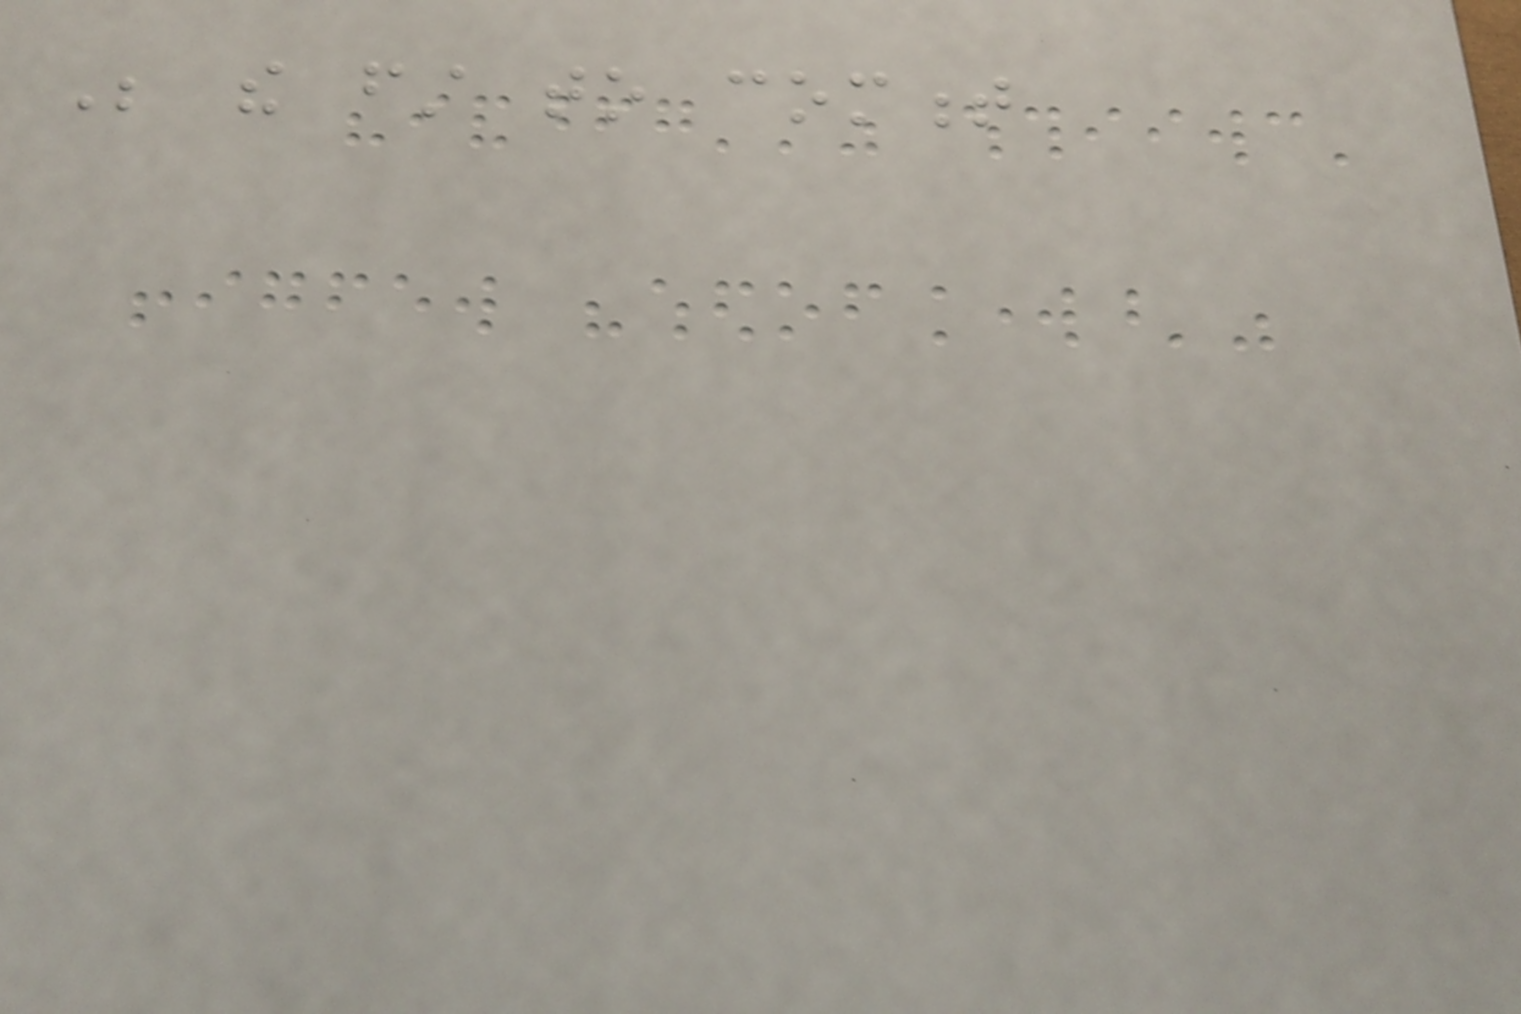Be the first to comment
